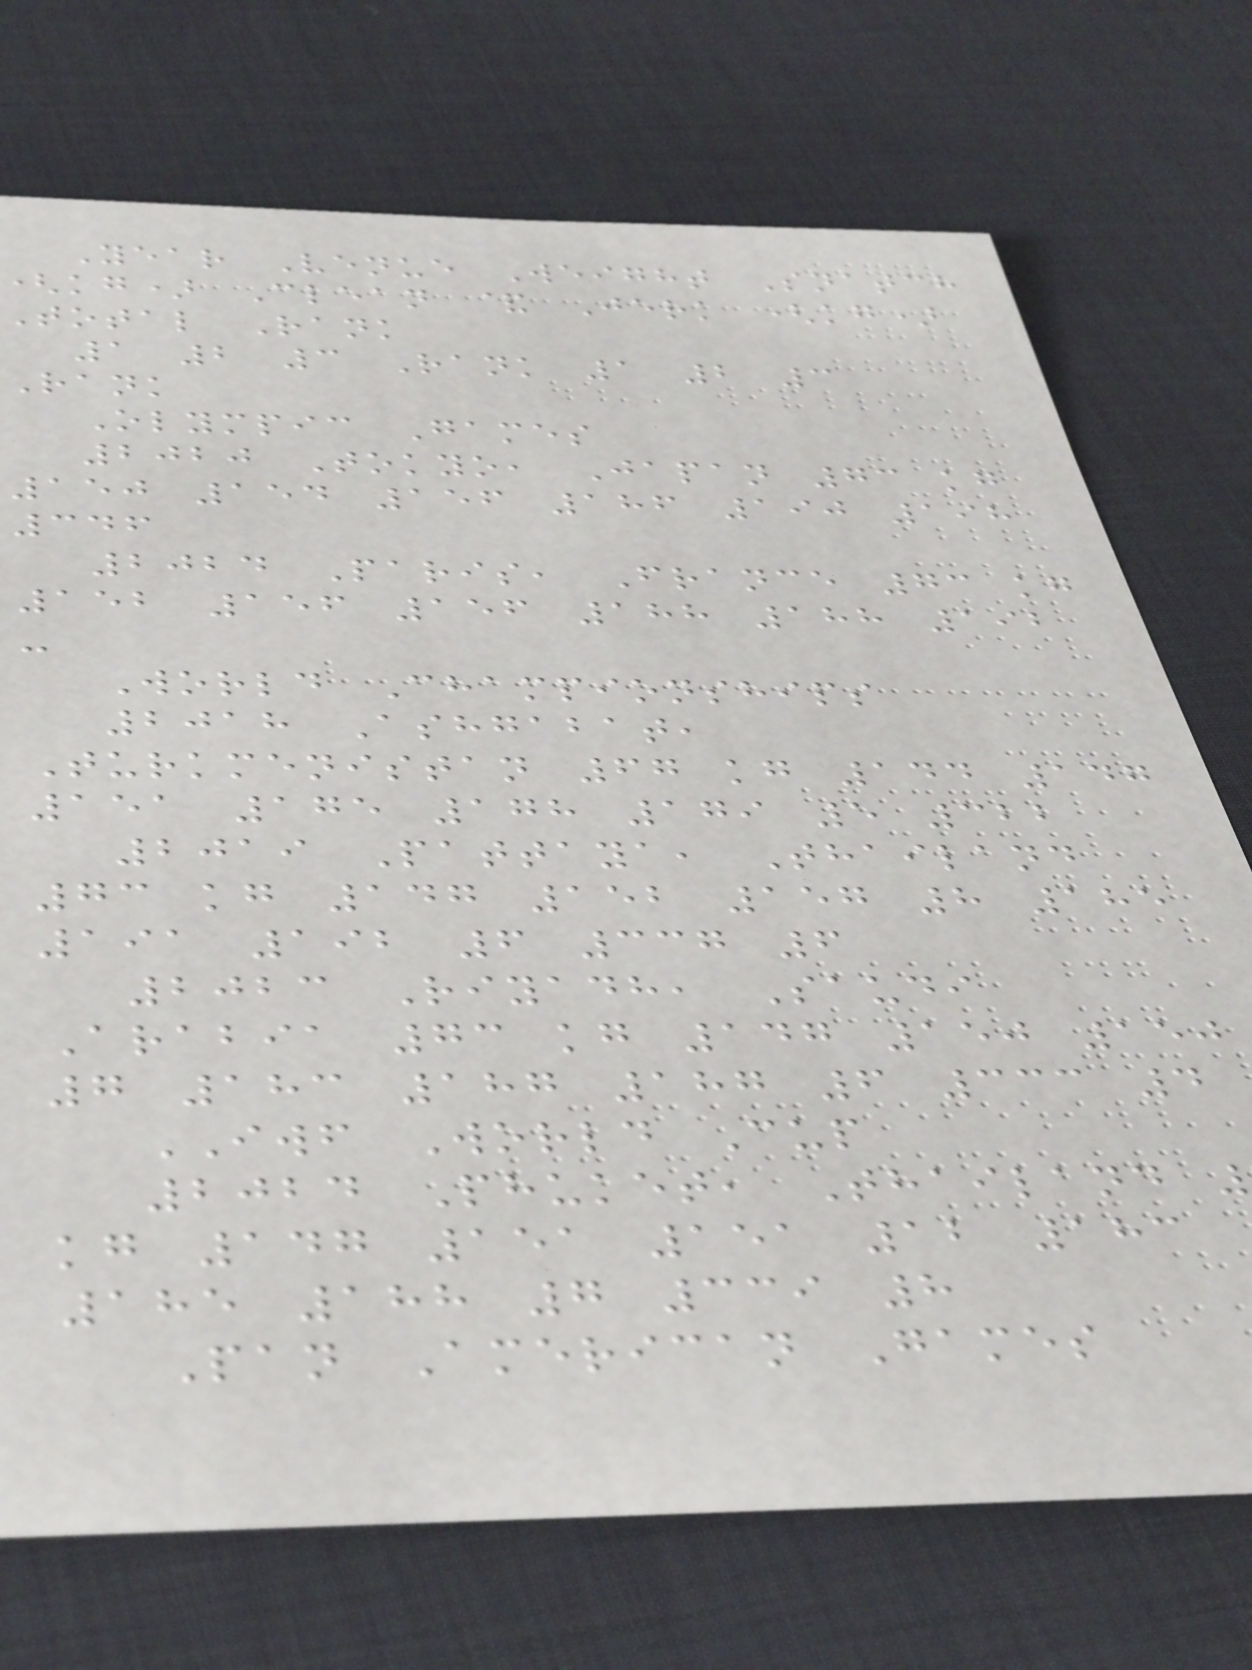Year Venue Weight Snatch
kg) Clean & Jerk (kg)
Total Rank
1 2 3 Rank 1 2 3
Rank
Olympic Games
2020 Tokyo, Japan 73 kg
150 154 156 186 190 198
346
2024 Paris, France 73 kg
152 156 156 188 188 192
-
World Championships
2018 Ashgabat,
Turkmenistan 67 kg 144 147
151 175 178 179 5 322
2019 Pattaya, Thailand
73 kg 147 152 157 8 185
191 192 6 337 6
2023 Riyadh, Saudi
Arabia 73 kg 147 150 150
7 183 187 187 6 333 4
IWF World Cup
2024 Phuket, Thailand
kg 147 151 151 12 183
185 188 7 339 8
Pan American Games
